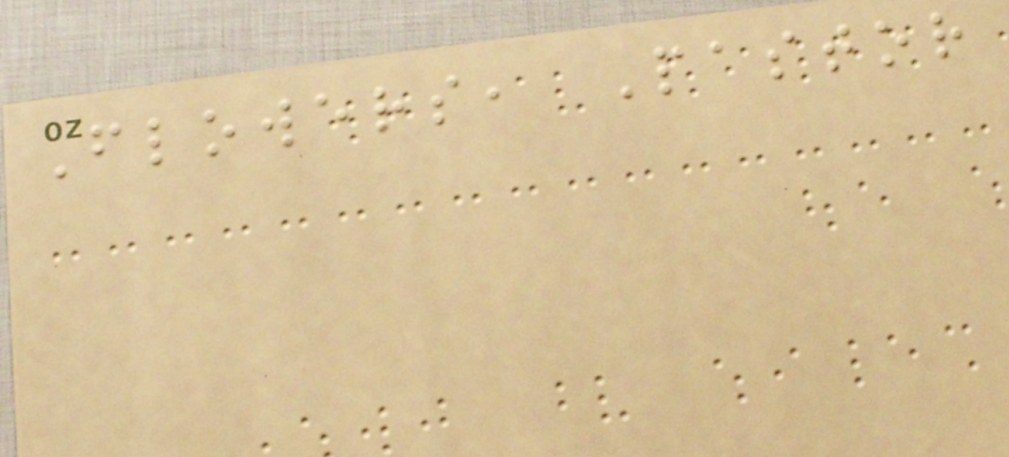Flowers, Pastor
